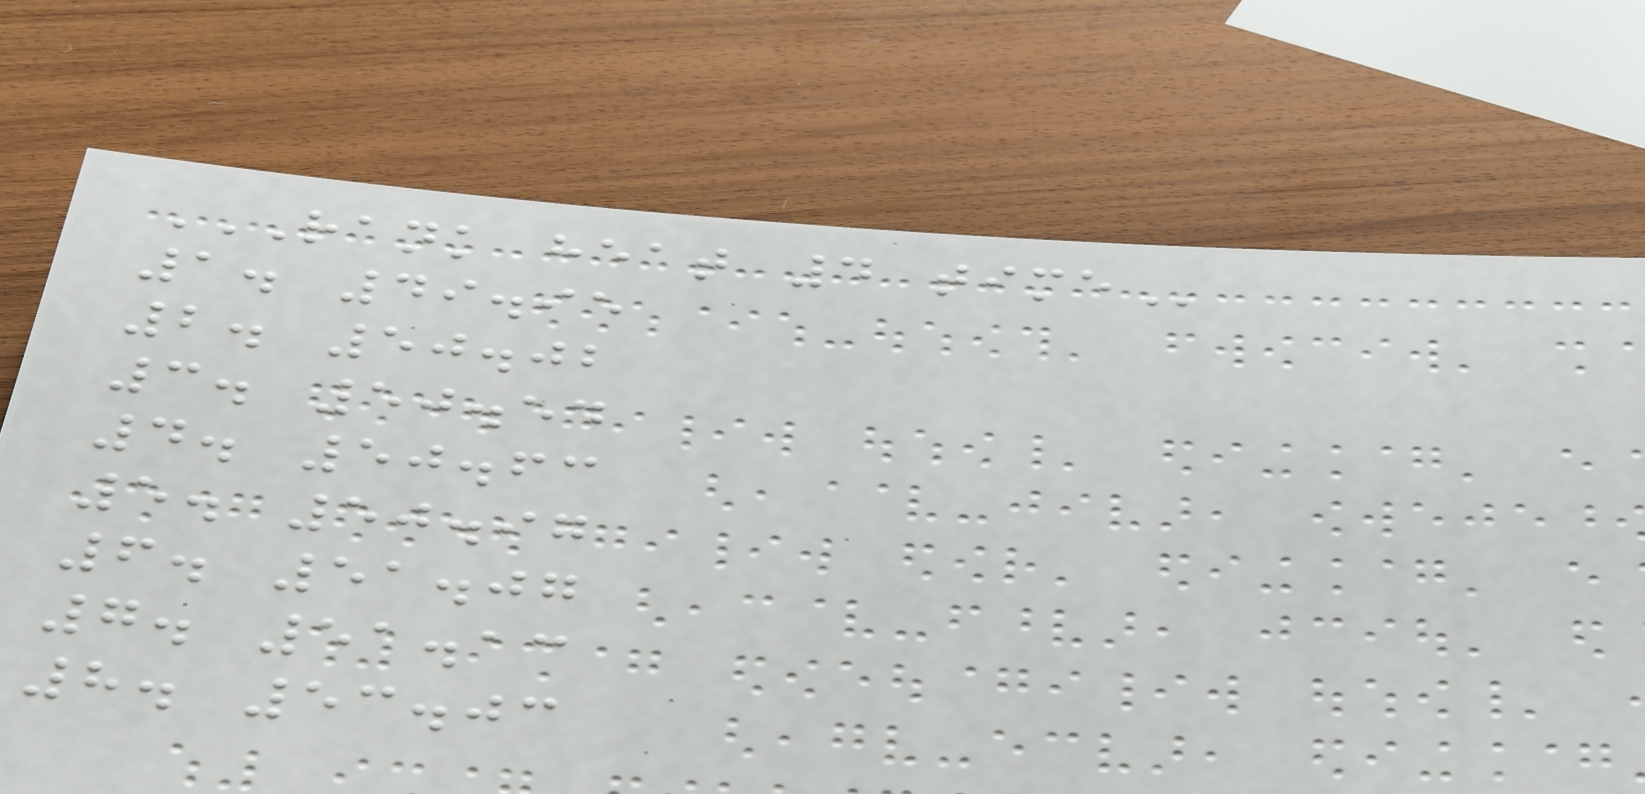RANK HEAT 4 TIME
1. 49.95
2. 50.02
3. 50.54
4. 50.63
5. 50.97
6. 51.07
7. 51.13
8. 53.03
